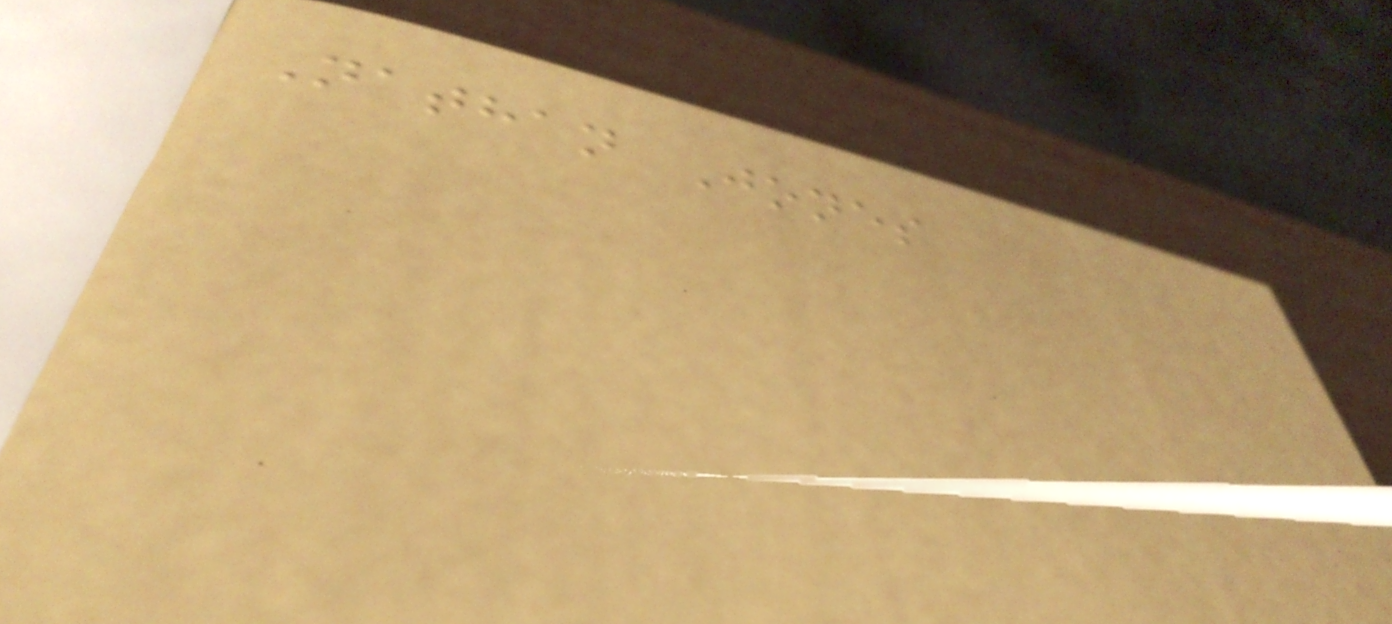Nathan Jones
